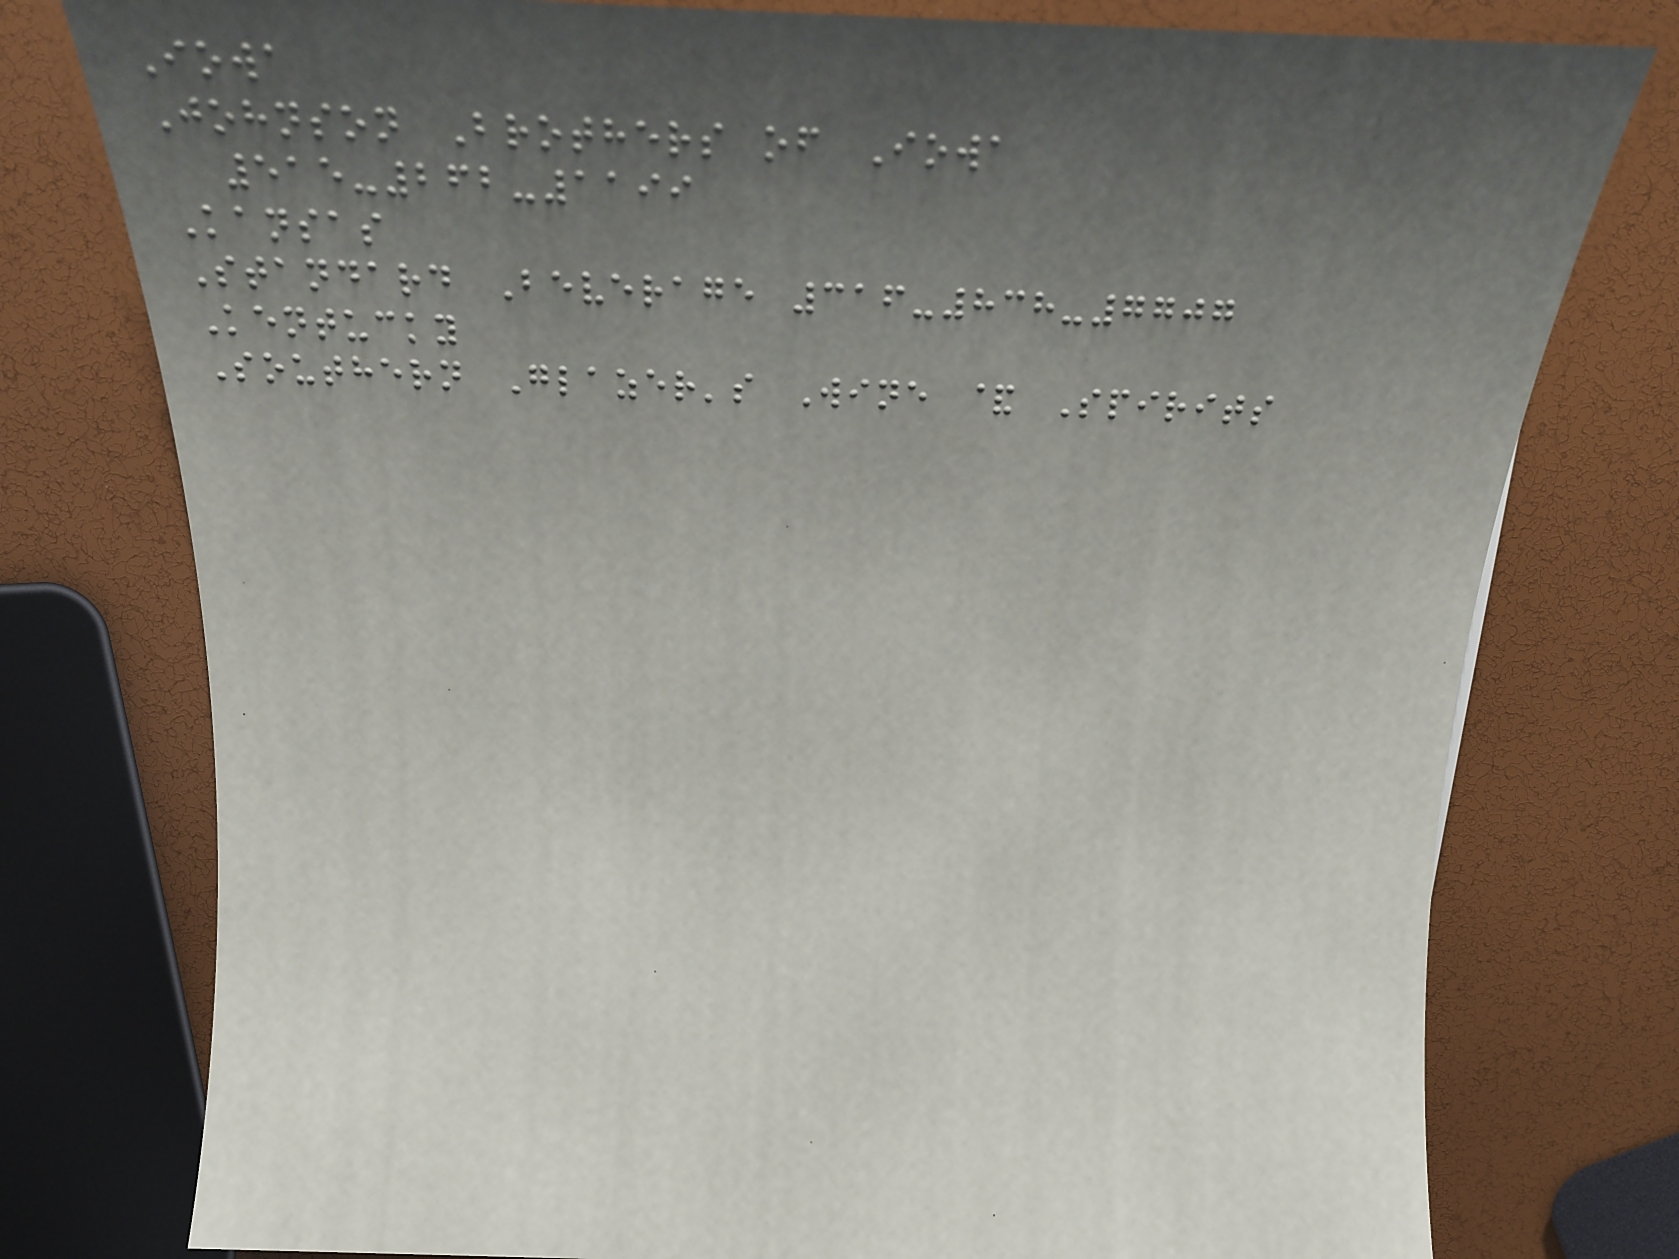Iowa
Johnson Brothers of Iowa
515-262-1199
Kansas
Standard Beverage 316-838-7707
Kentucky
Southern Glazer's Wine & Spirits
